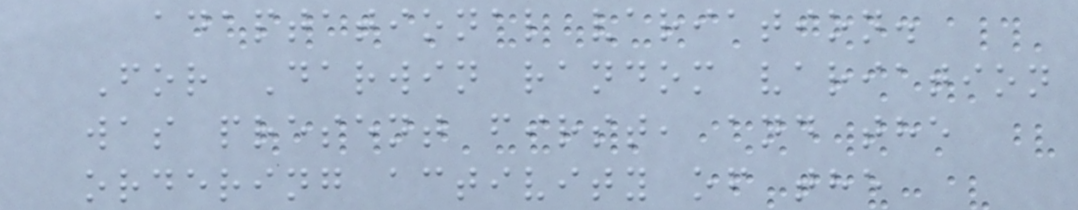adaptational variation.
For Darwin random variation
was present first, and the
ordering activity of the
